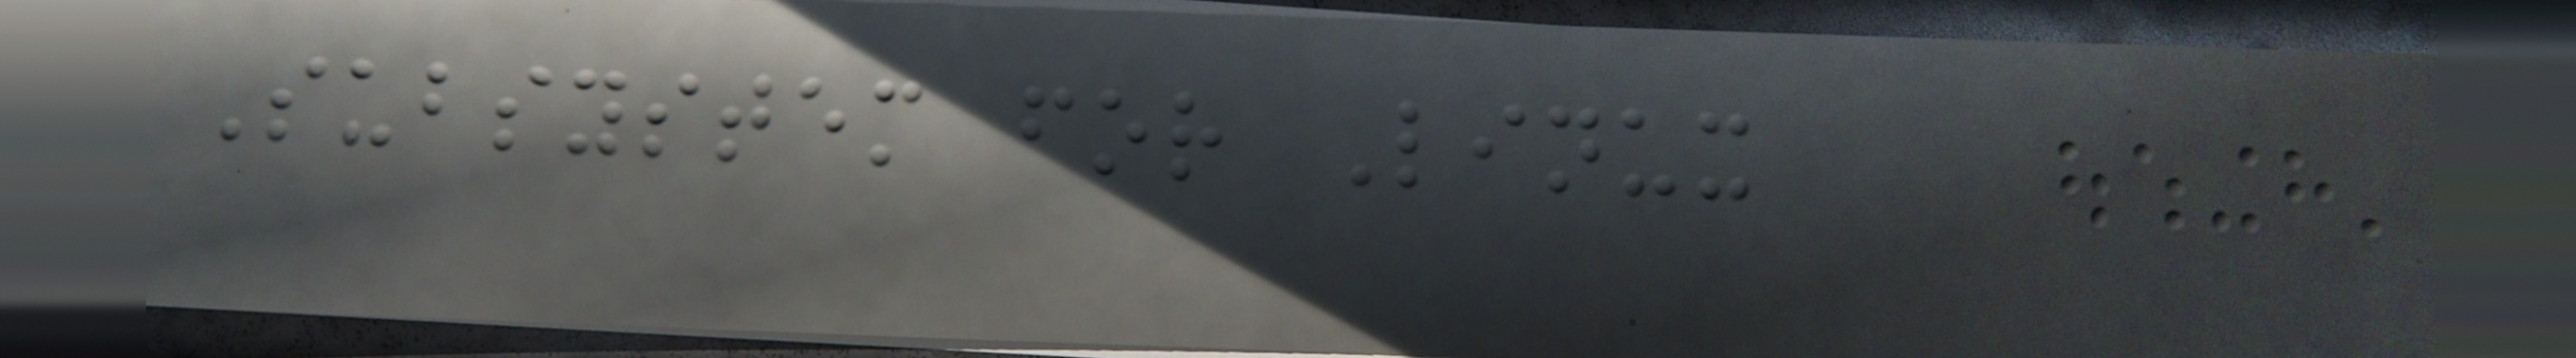Subsystem for Linux
